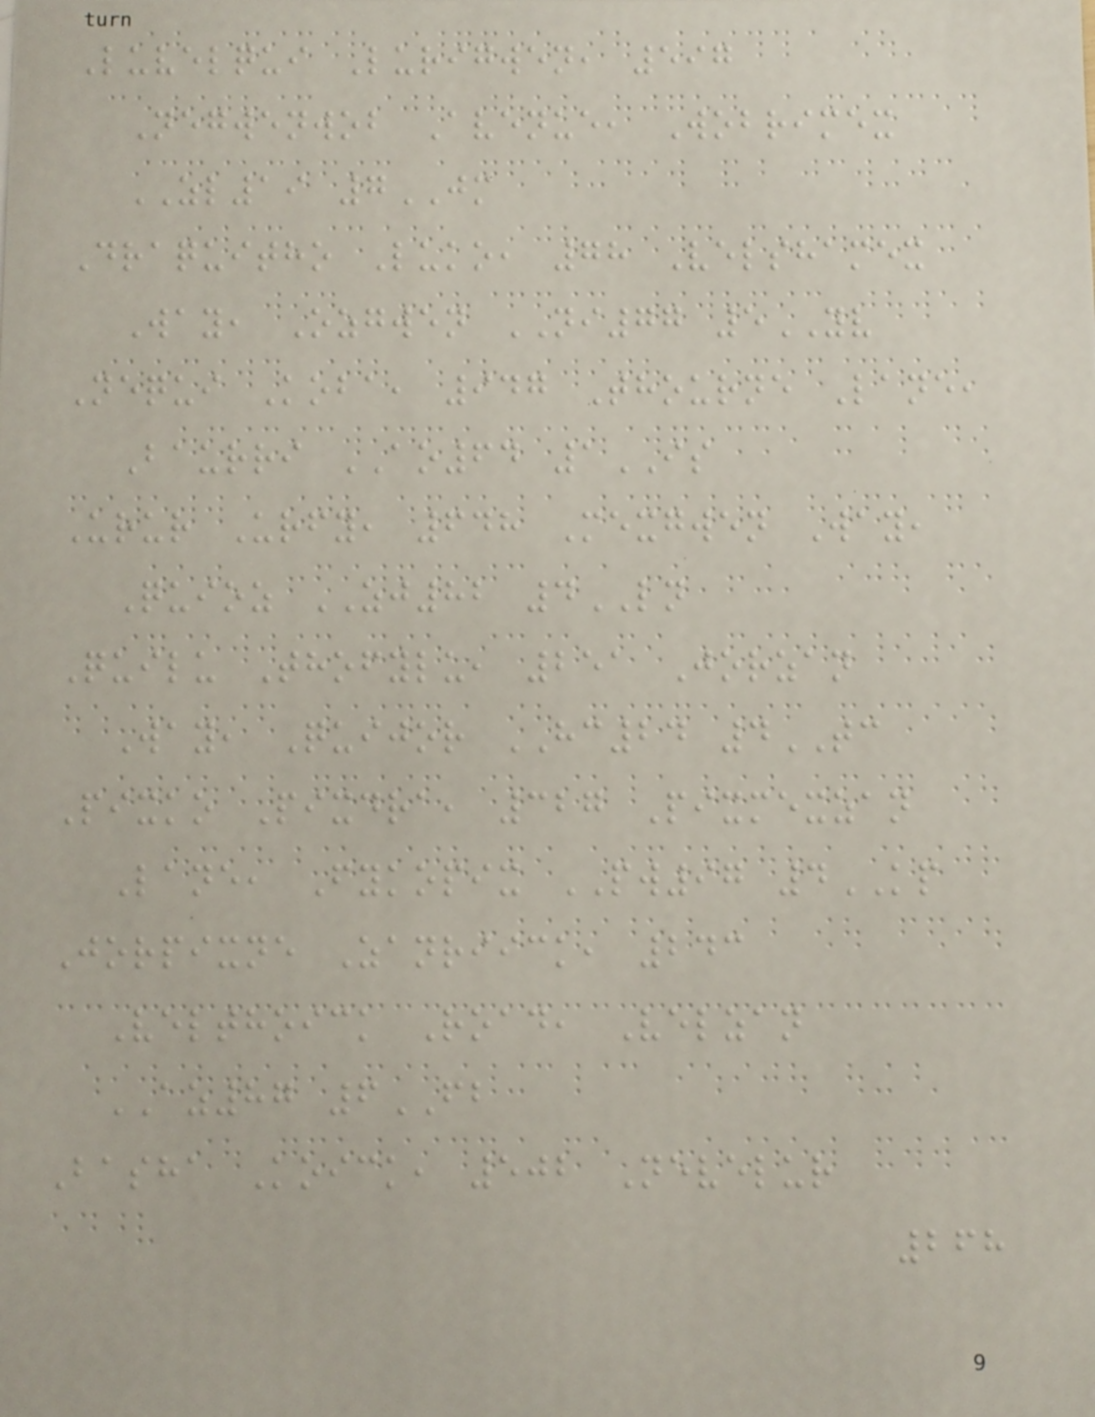Luvelqui Lurigwen, 597
Negwenwob Avenue, Wobrimex
ZL19 7JM
Draquitho Luko, 78 Velshamex
Way, Ozgwen NI77 5YV
Nequi Koba, 947 Thourne Lane,
Baurri AO64 1IS
Urur Urfy, 648 Mexgwen Way,
Quioz ZJ82 4LN
Quilu Thofylu, 251 Jorzan
Way, Quijor HC24 4TC
Pixko Pixdra, 327 Pixmexzan
Lane, Fykopix PW97 4KP
Jorpixne Zanriick, 243
Velthoick Road, Velzan
AZ87 6FB
Basha Koick, 502 Nevelur
268
